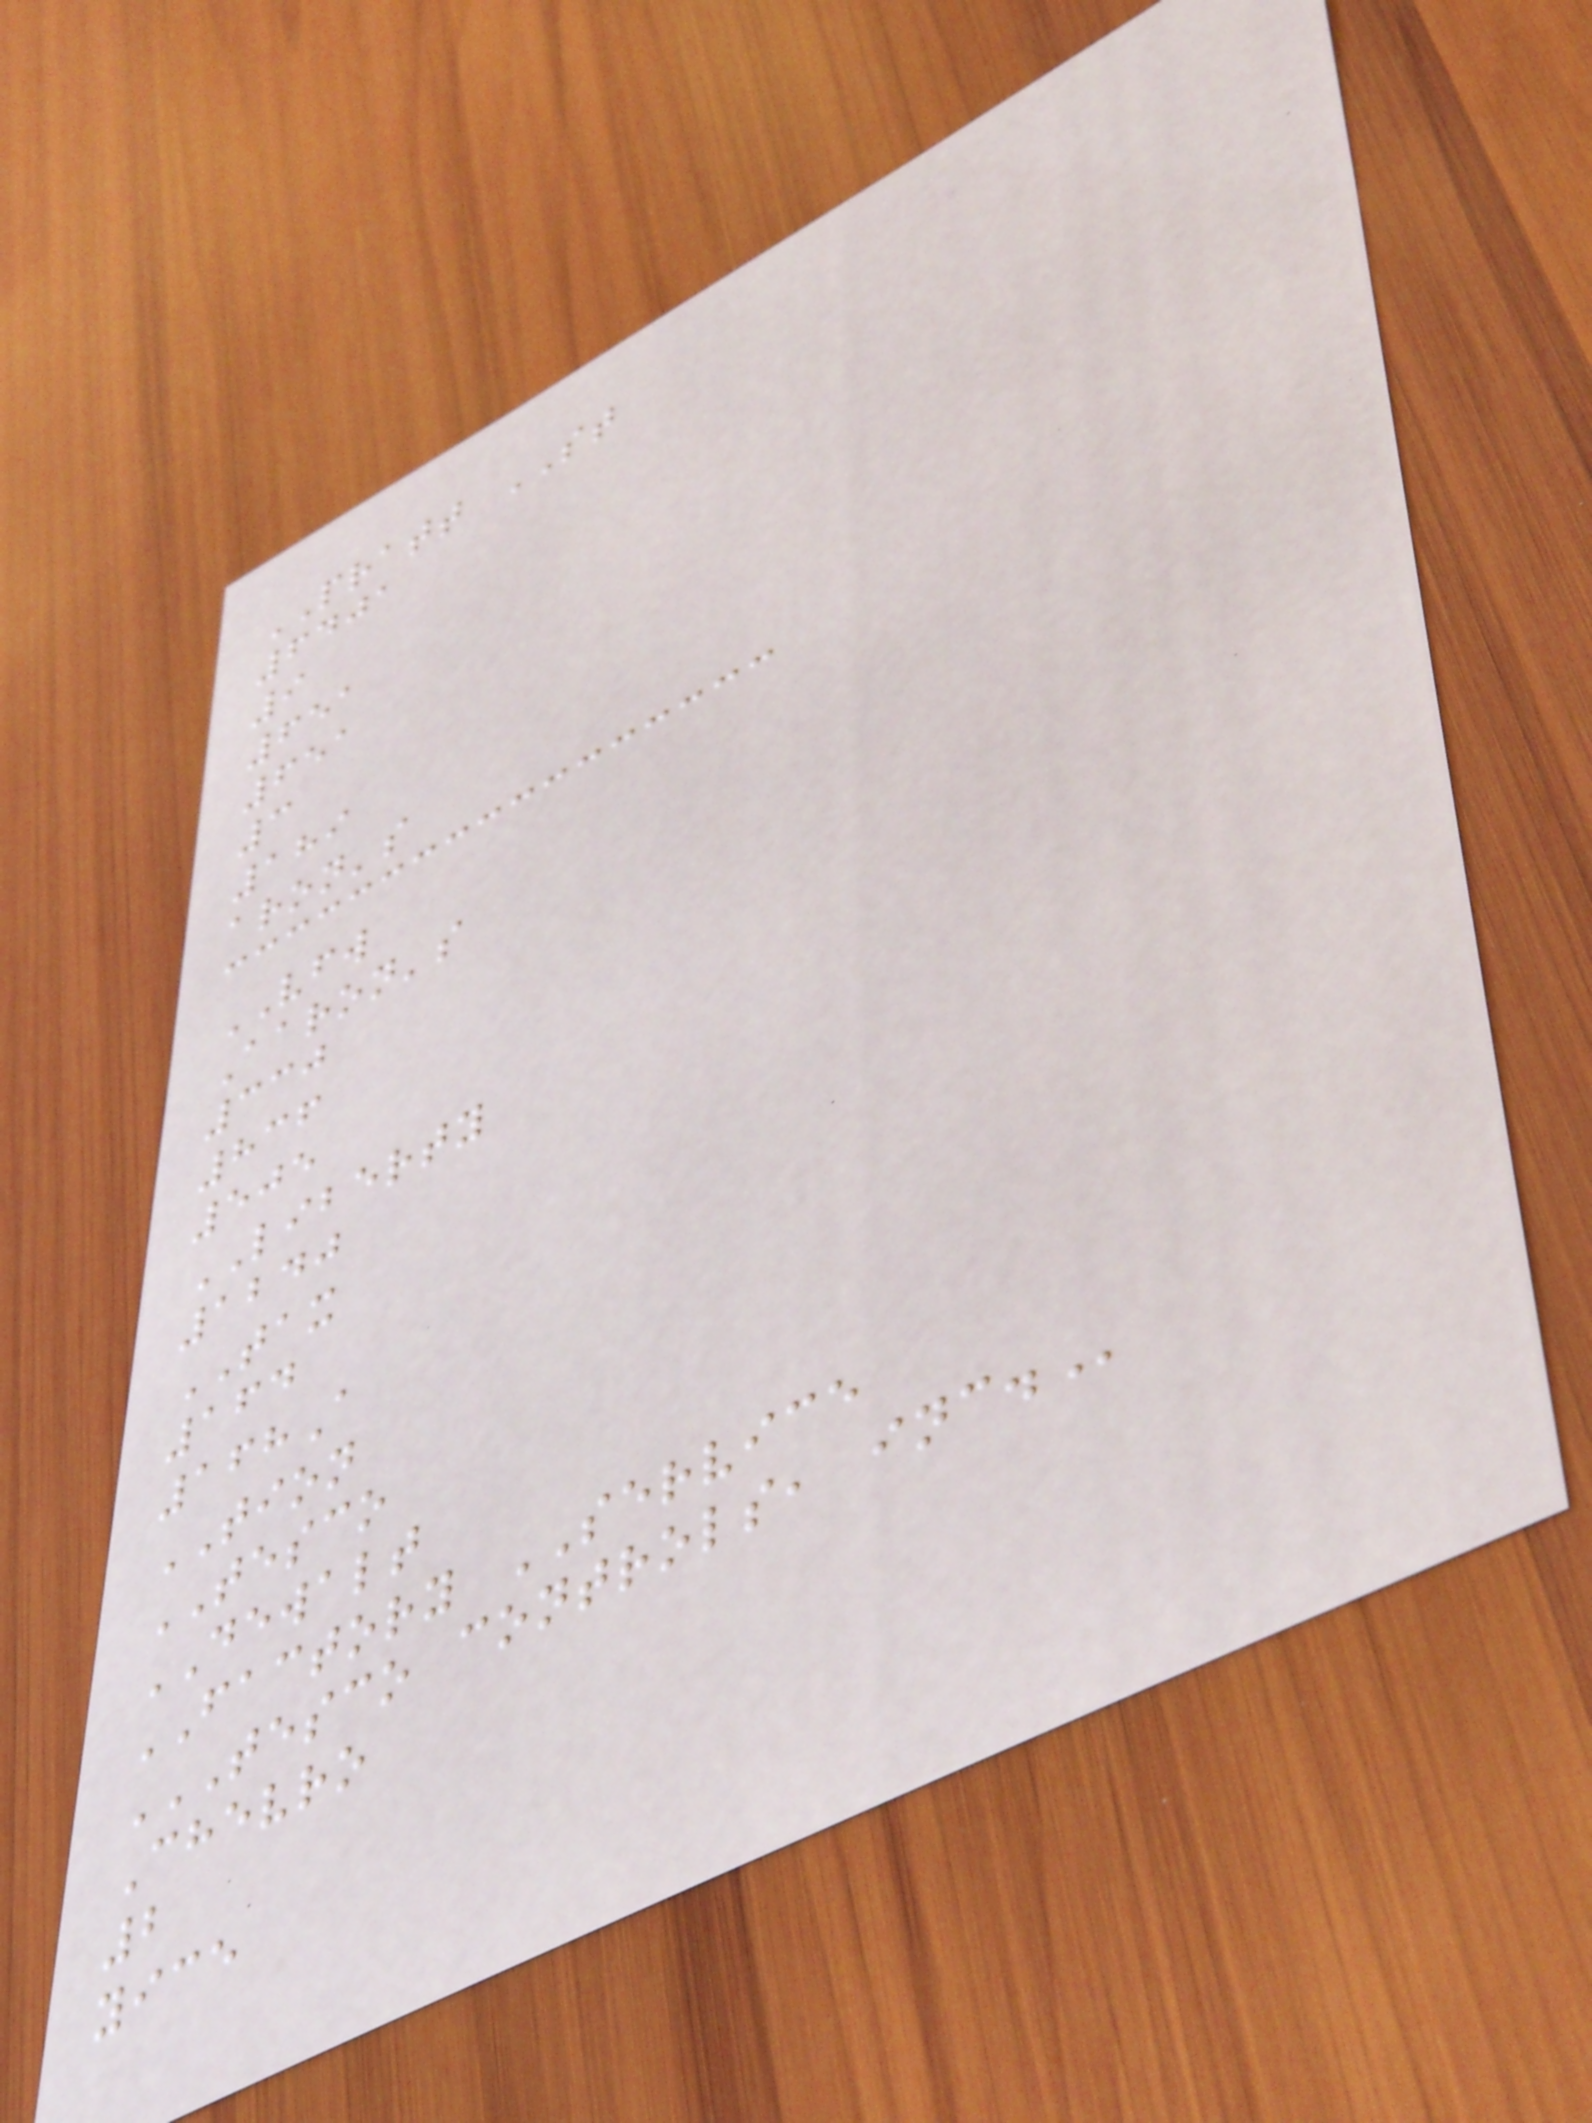PRATT ST
6401
9
651
651
3
189
aron's
VFW
Aaron's
330
836
505
LIBERTY
1240
TAX
164
168A
TION
TESCO
DEWALT
FACTORY SERVICE
TESCO CONTROLS, INC.
Chevro
2
yice
